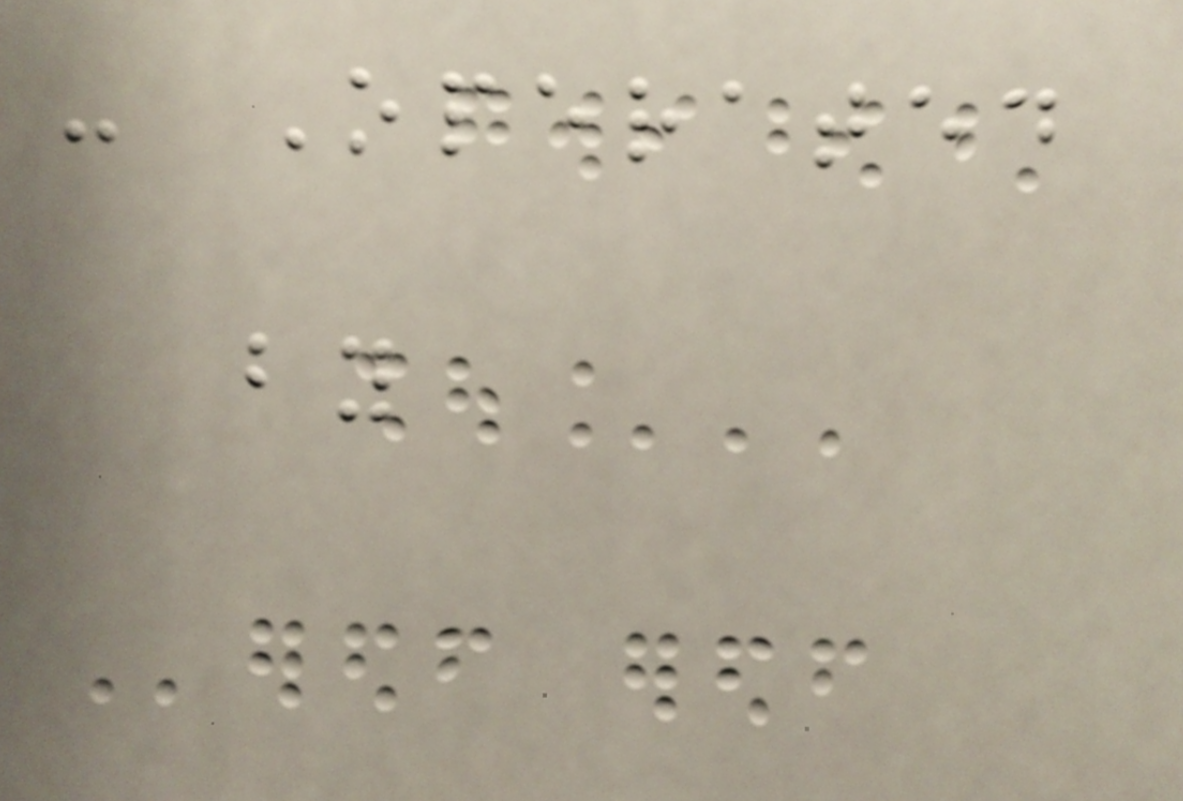- Operated
by
